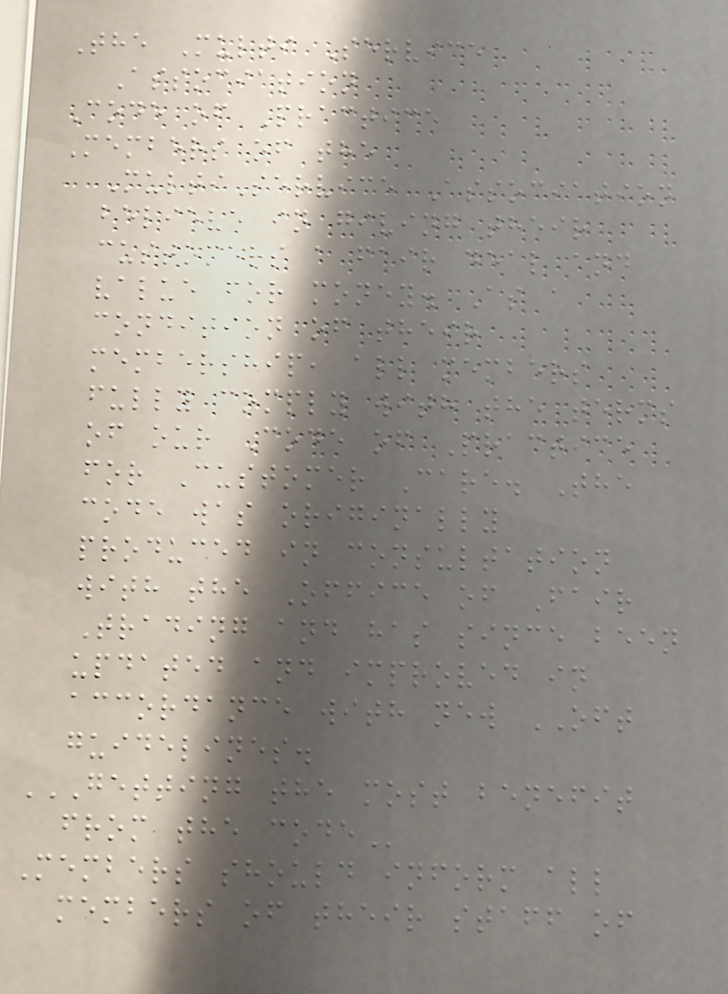The Multi Service
Association
Code of Practice
Members of the
MultiService Association
believe in giving their
customers a fair deal and
value for money. As a
condition of their
membership, all members
fully comply with the terms
of our Code of Practice
for Customer Care. The
code was originally
produced in consultation
with the Office of Fair
Trading and has since been
updated and improved in
accordance with new OFT
guidelines.
GETTING THE MOST BENEFIT
FROM THE CODE
Members should inform all
members of their staff of
